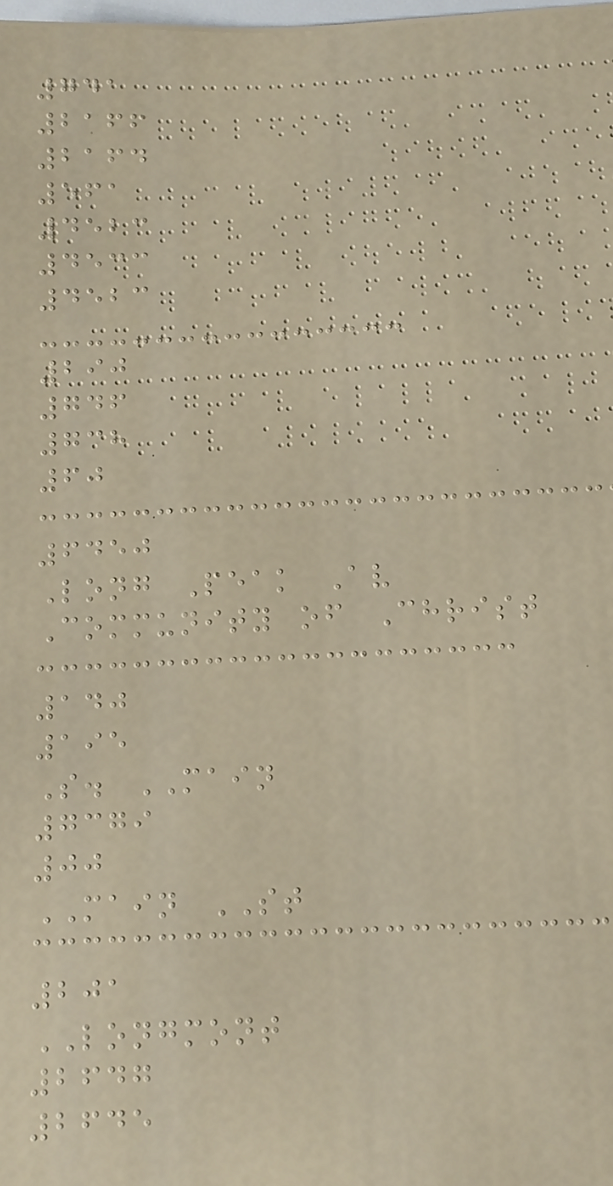741
2166
2164
561
4523
4533
4523
290
746
738
60
6450
Long Peak Av
Community of Christ
140
195
S. MAIN
7379
00
MAIN ST
201
LONGMONT
2647
2645
